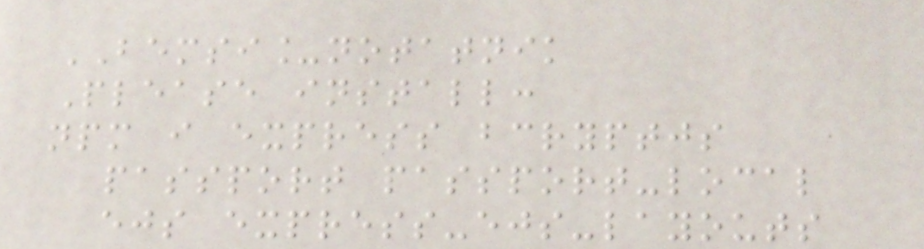BEMSI_notatnik
Please install:
npm i express bcryptjs
passport passport-local
ejs express-ejs-layouts
